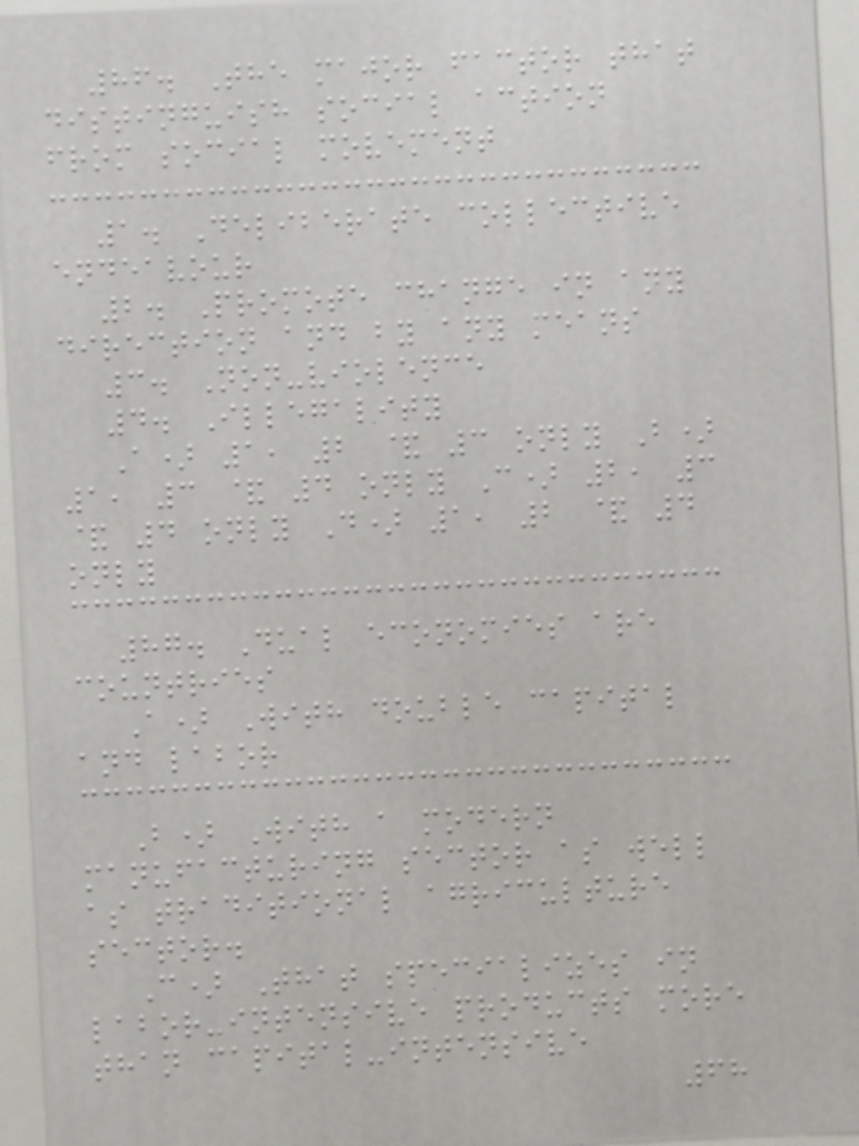86. The major factor that
distinguish social action
from social movement
1. Deliberate collective
endeavour
2. Promote change in any
direction and by any means
3. Non-violence
4. Illegality
A) 1, 2 & 3 only B)
1, 3 & 4 only C) 2, 3
& 4 only D) 1, 2 & 4
only
87. Dual economies are
countries
A) With double capital
and labor
B) With a modern
manufacturing sector as well
as traditional agriculture
sector.
C) That specializes in
labor-intensive products more
than capital-intensive
68
